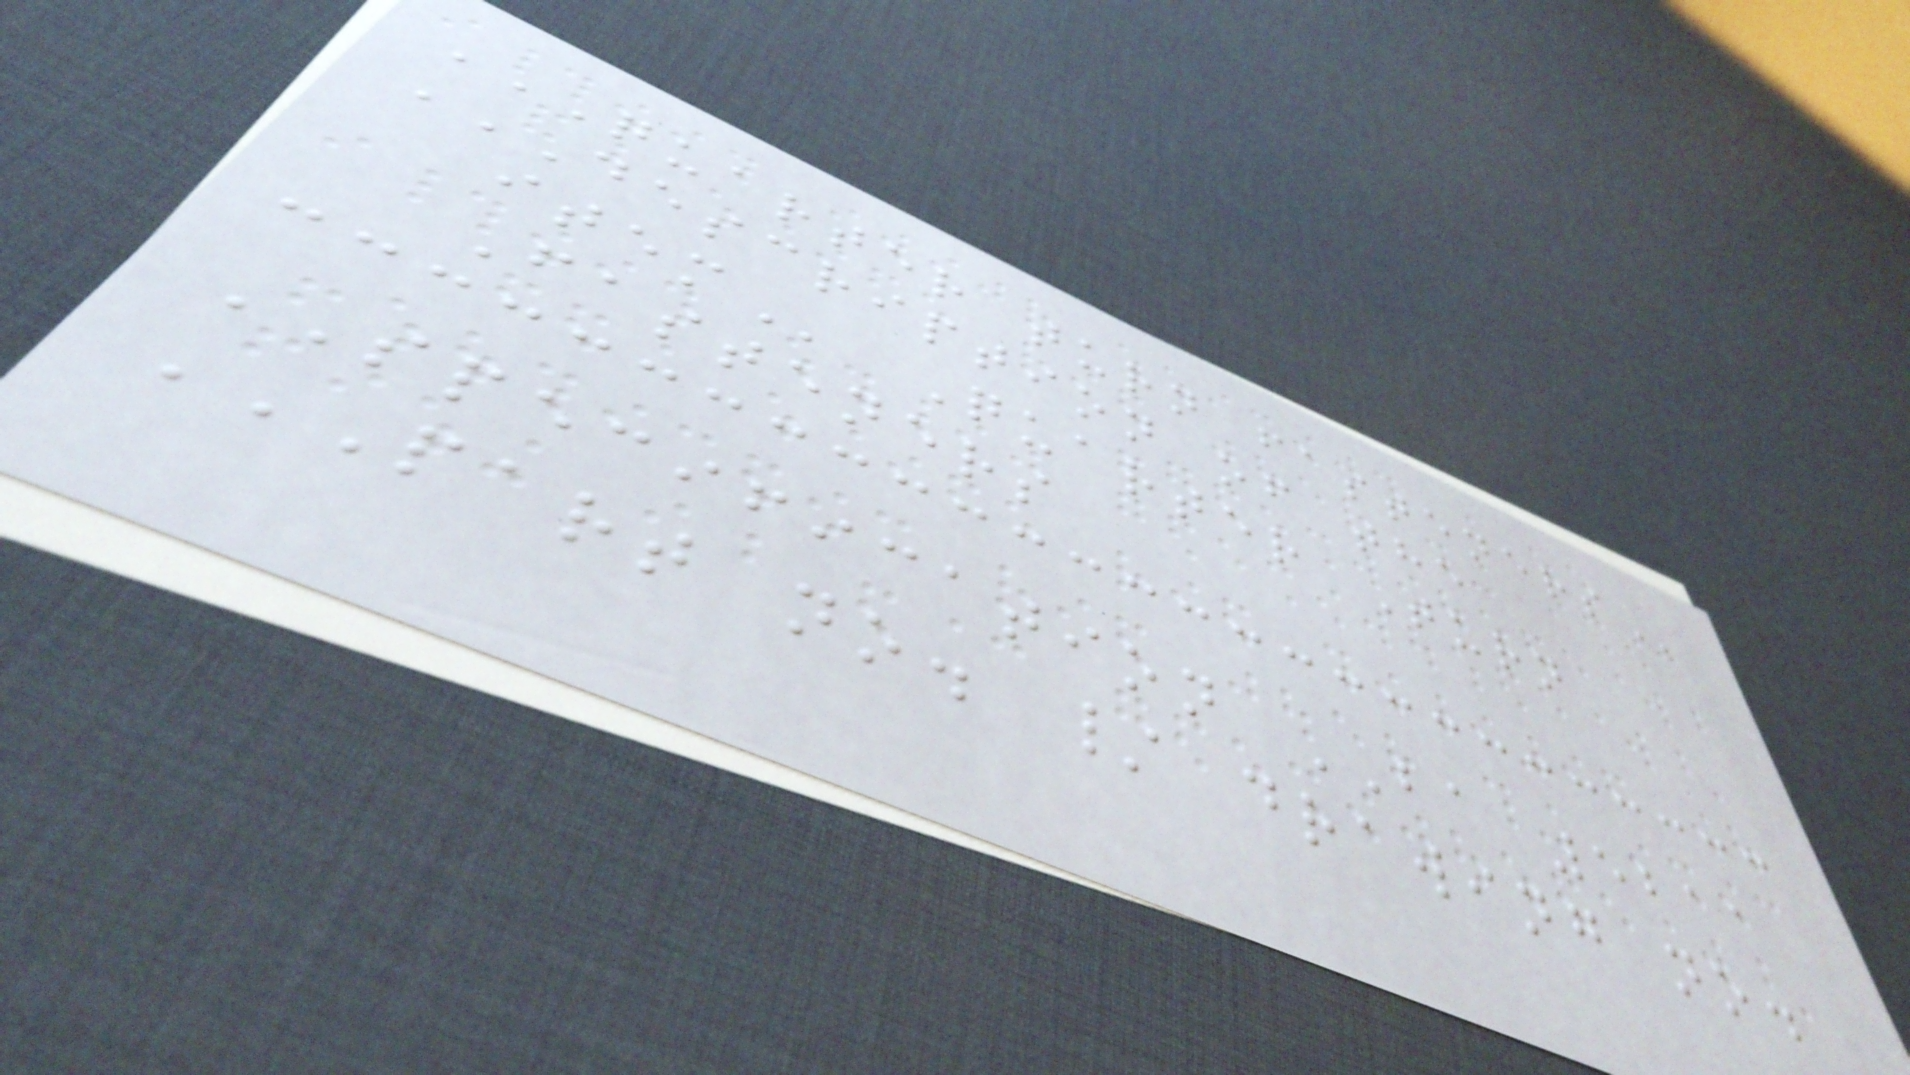QUARTER TURN FASTENERS
DESCRIPTION OF THE
ITEM Quarter Turn
Fasteners
SPECIFICATION BA 5211
PART NO. / DRAWING NO.
